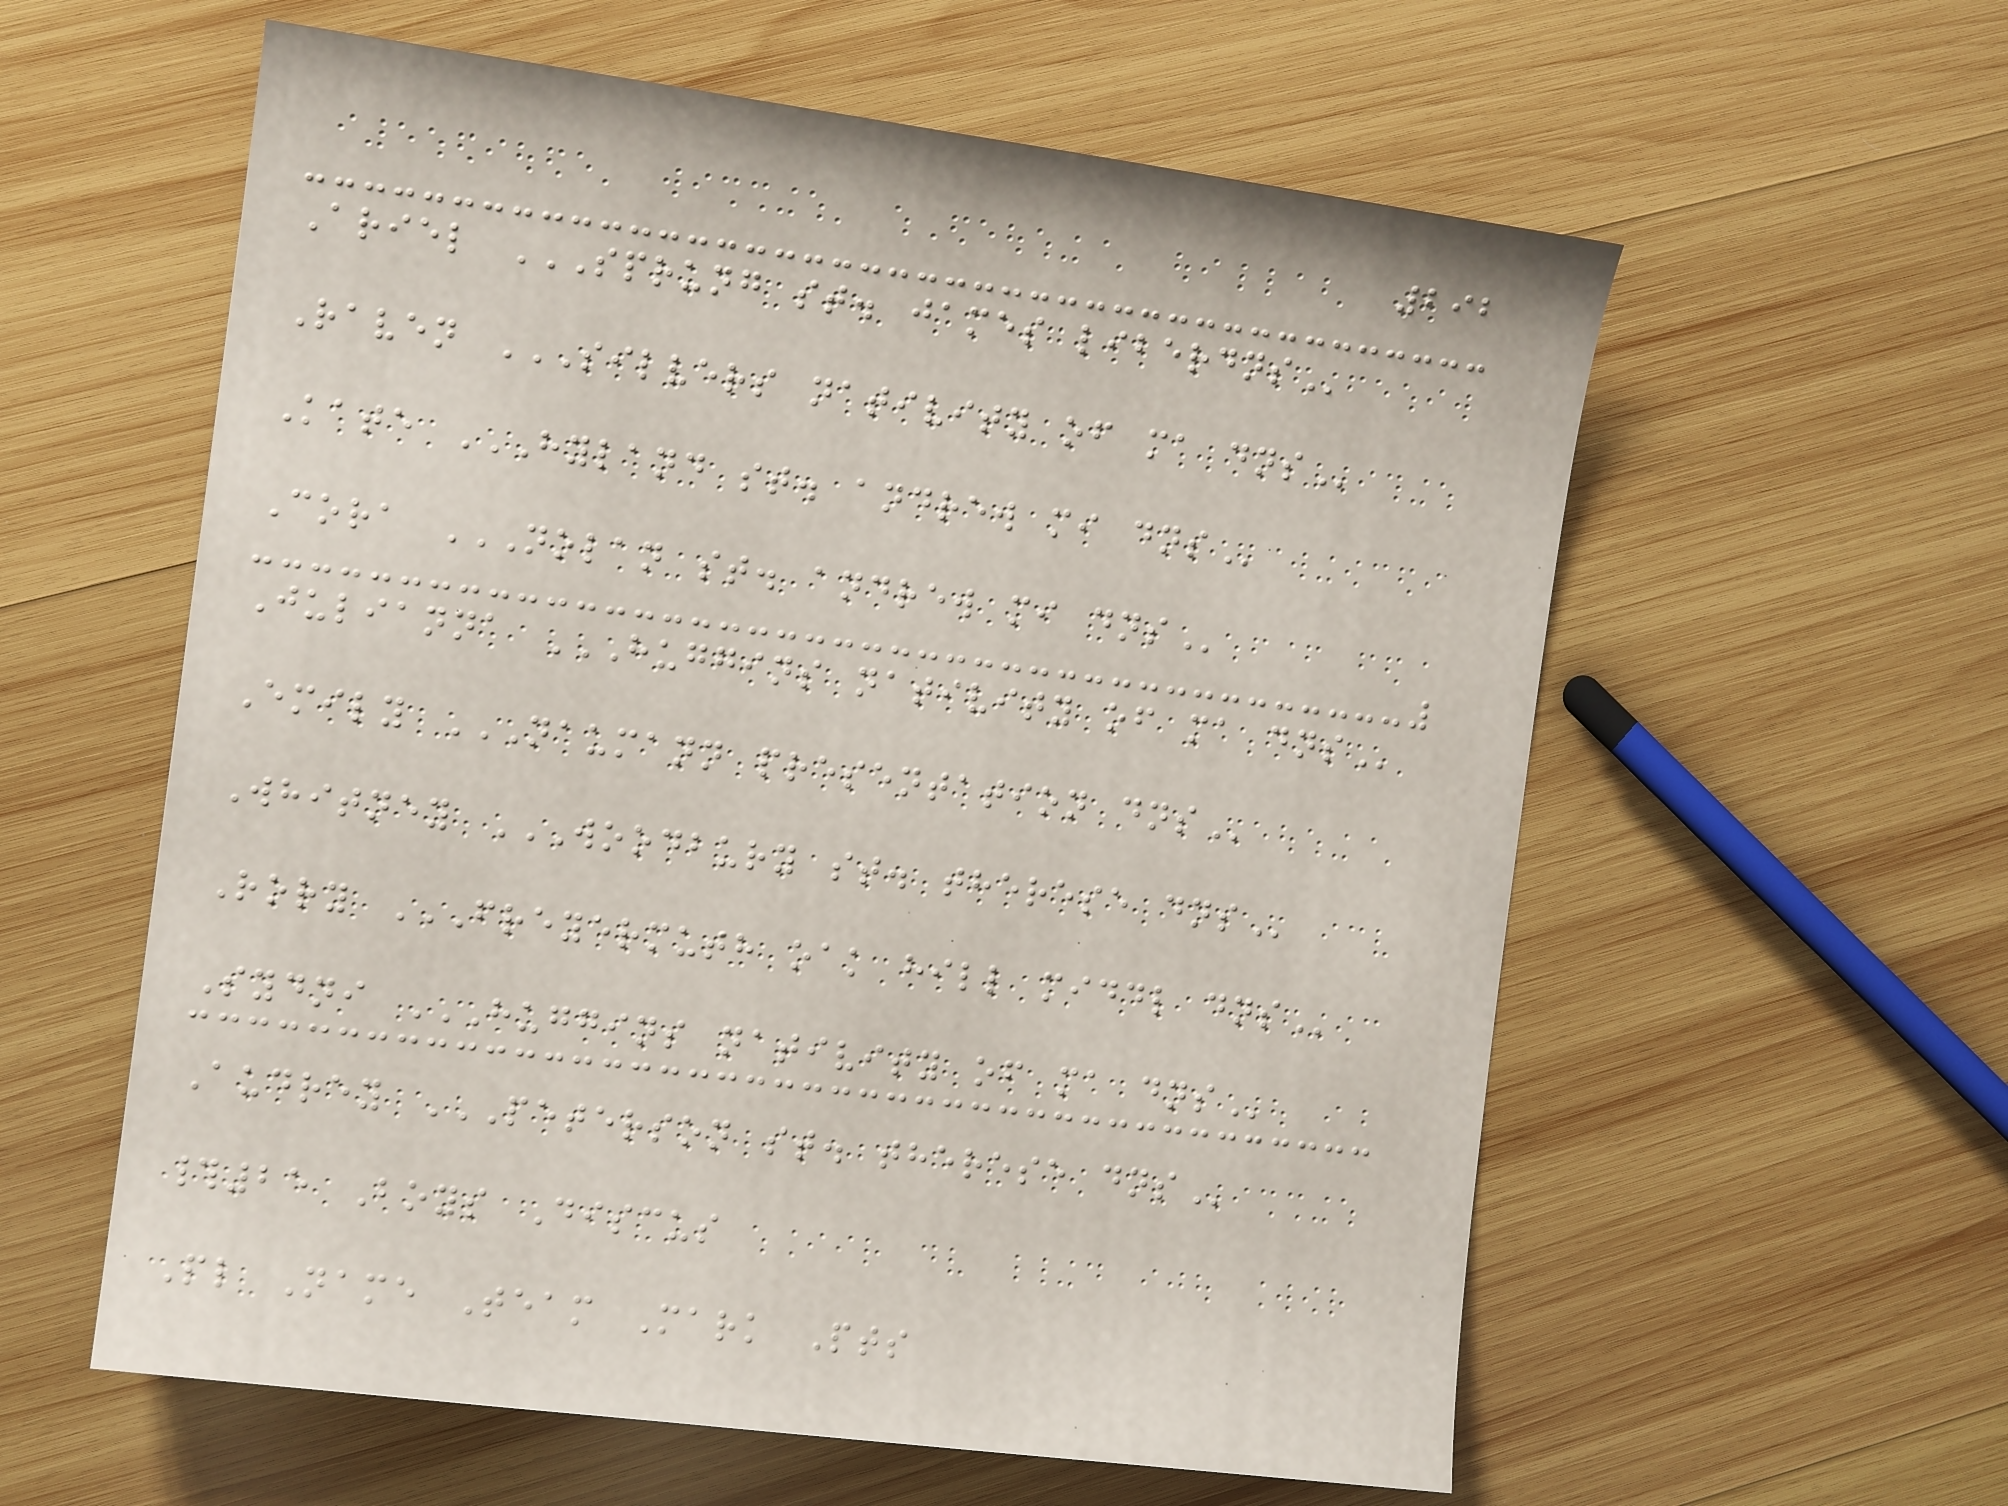292
Ariel SPRUNG ST. JAMES LIBERDNS
Raven SILVERS NATIVITY OF MA DNS
Kate HYLAND ST. ANDREW MI DNS
Cora NOLAN ST. ANDREW MI DNS
Julianna HUGGINS NATIVITY OF MA DNS
Emily NAUMANN PRESENTATION DNS
Whitney WOODBURY ST. THERESE DNS
Rory FREYERMUTH OAK HILL MIDDL DNS
Sydni HUGGINS NATIVITY OF MA DNS
Audrey PETERSON ST. THERESE DNS
#25 Boys Discus
Pl Name Team Mark Pts
